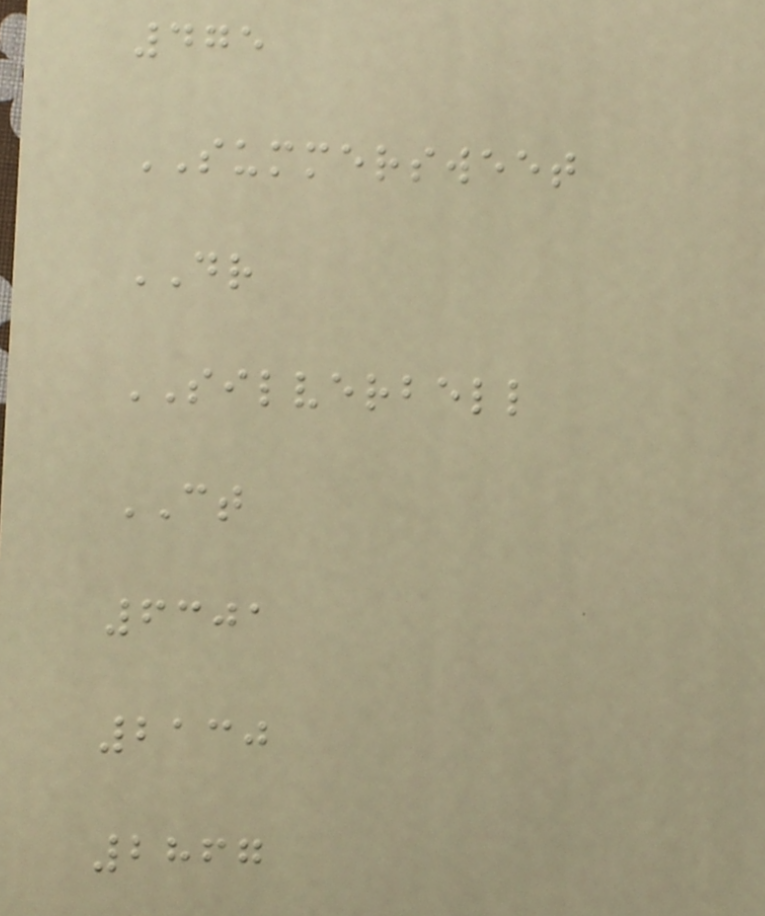475
SUMMERSWEET
DR
SILVERBELL
CT
6301
2130
2867
